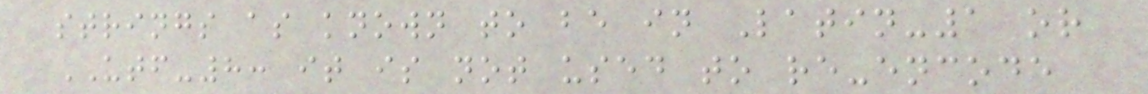strings as known to be in Latin-1 or
UTF-8: it is not used to re-encode
